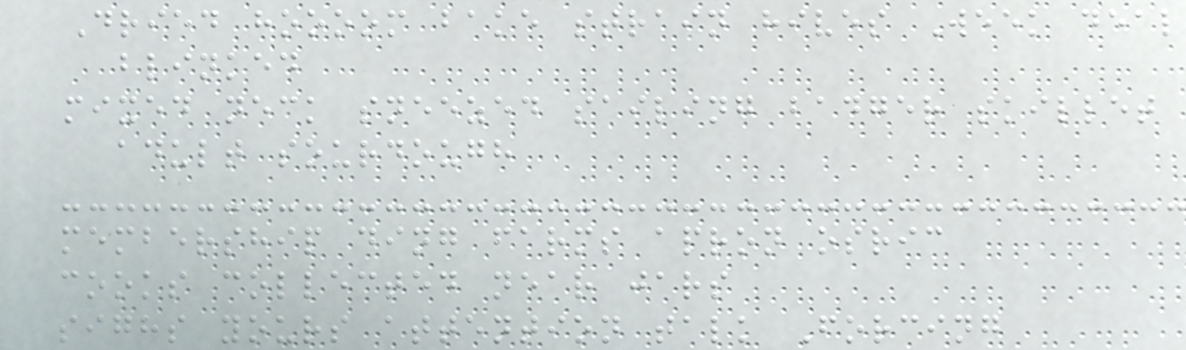Dried hoooom bake strain hives Week deal
blinked
mixed neck sneezed sailing badger skillet
adult sourdough
membership ding farms apron osric
cooks collected near jars
sighs yours attention talk Forcing
